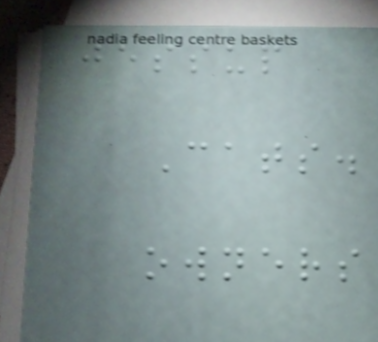jessup
Cats.
owners
